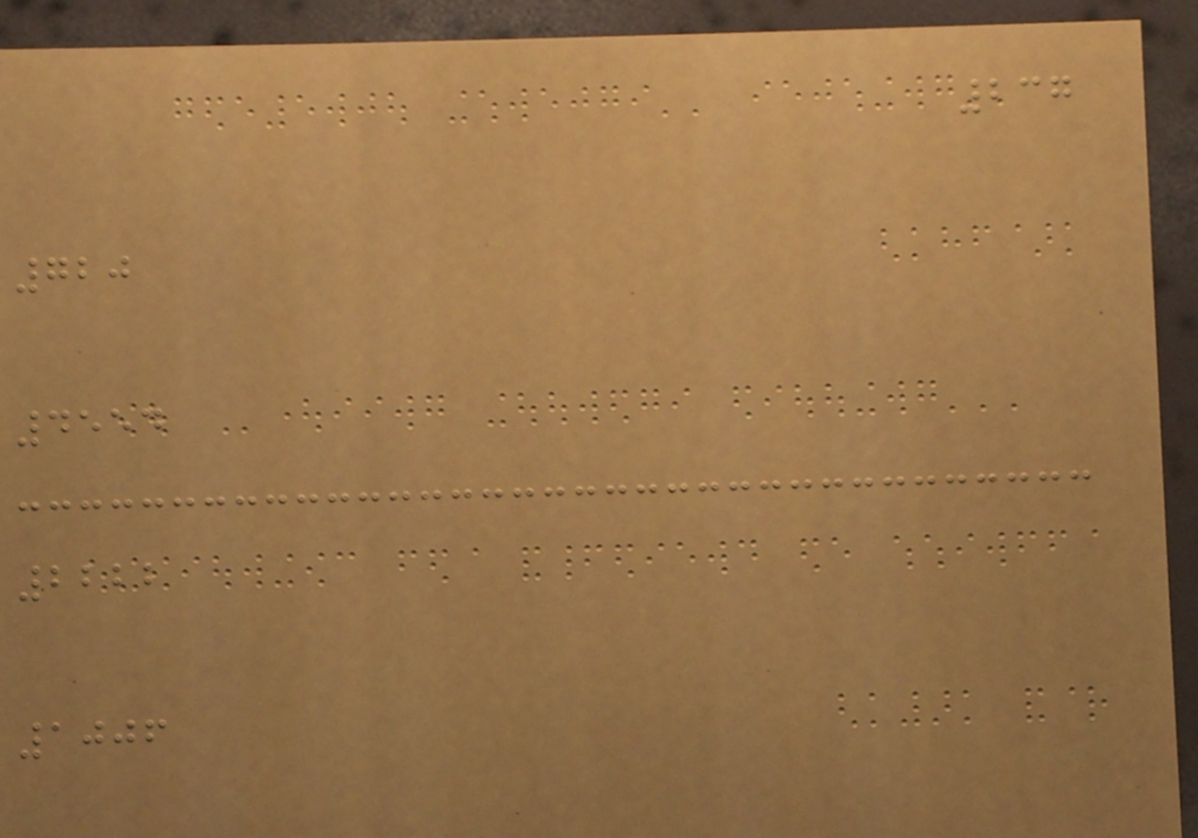237
720
4554
2222
1006
